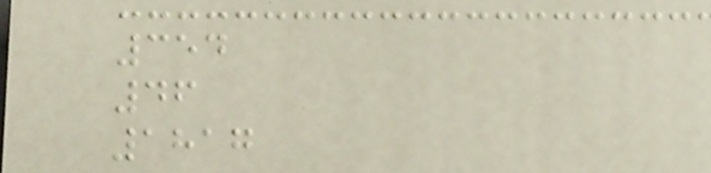354
46
1817
